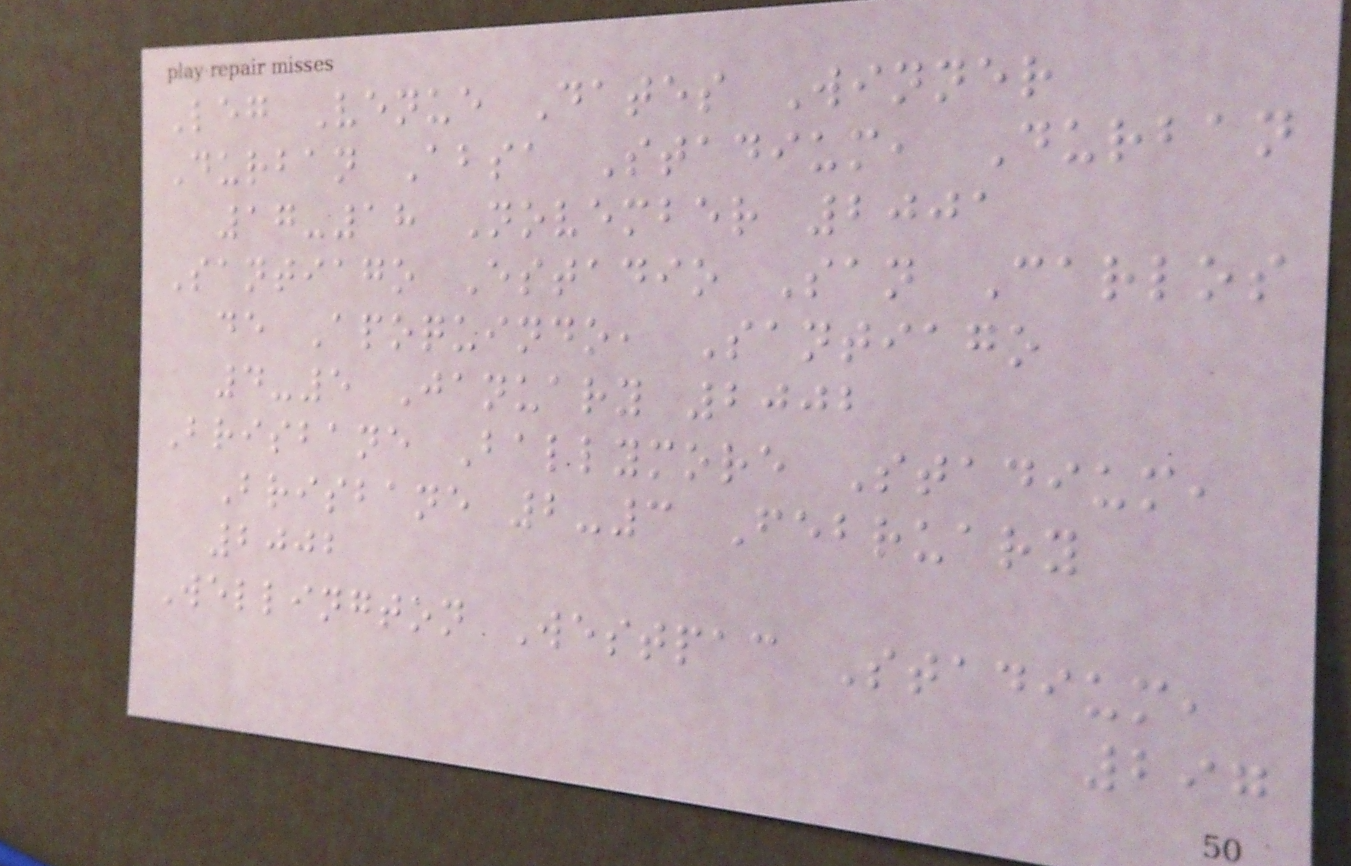Leg Venue Dates Winner
Durban Absa Stadium, Durban
17-18 November 2001
Santiago Estadio San Carlos
de Apoquindo, Santiago
4-5 January 2002
Brisbane Ballymore Stadium,
Brisbane 2-3 February
2002
Wellington Westpac Stadium,
297
